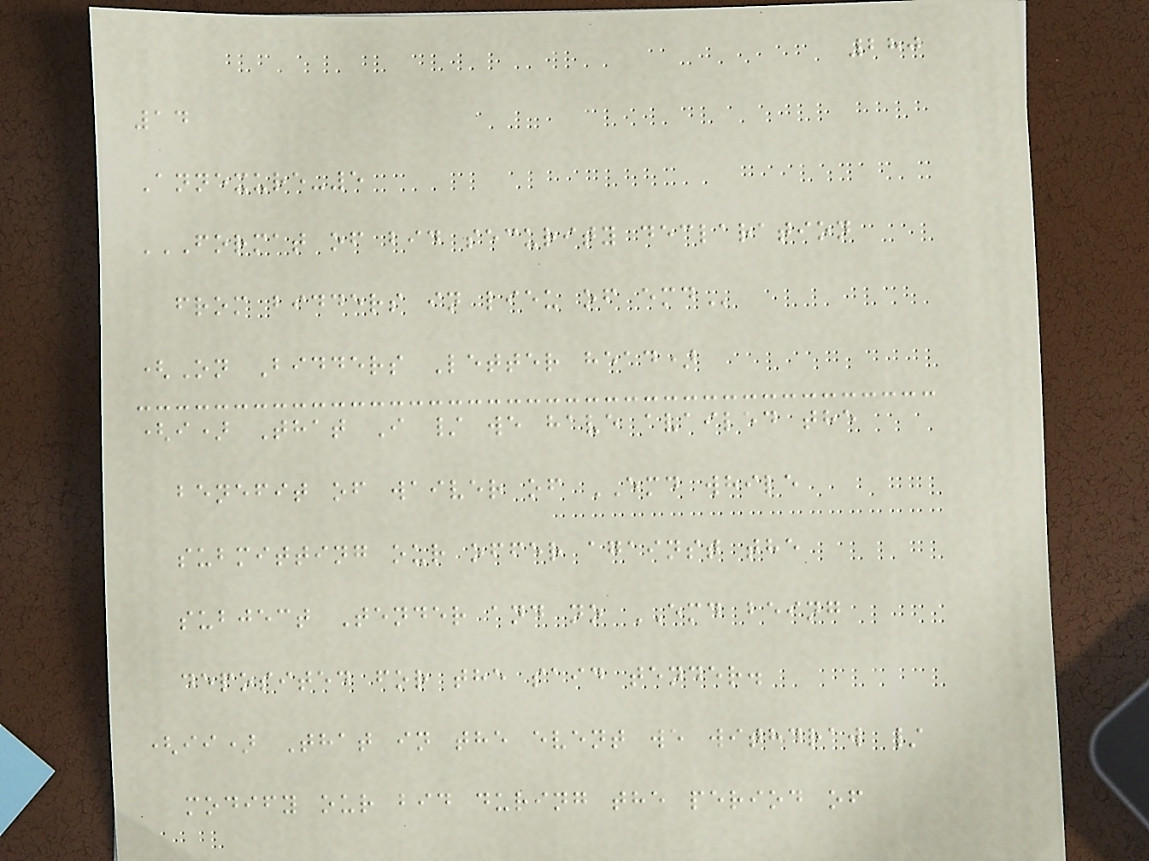280
14
Annexure-5
FORMAT OF BID SECURITY DECLARATION
FROM BIDDERS IN LIEU OF EMD
(On Bidders Letter head)
(i) That I / we have availed the
benefit of waiver of EMD while
submitting our offer against the
subject Tender and no EMD being
deposited for the said tender.
(ii) That in the event we withdraw /
modify our bid during the period of
